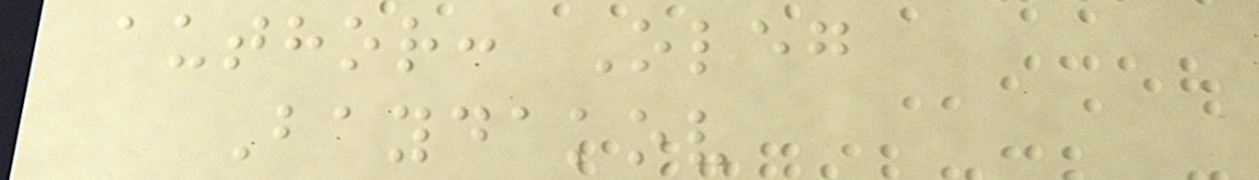author: Oleg
Baydakov
